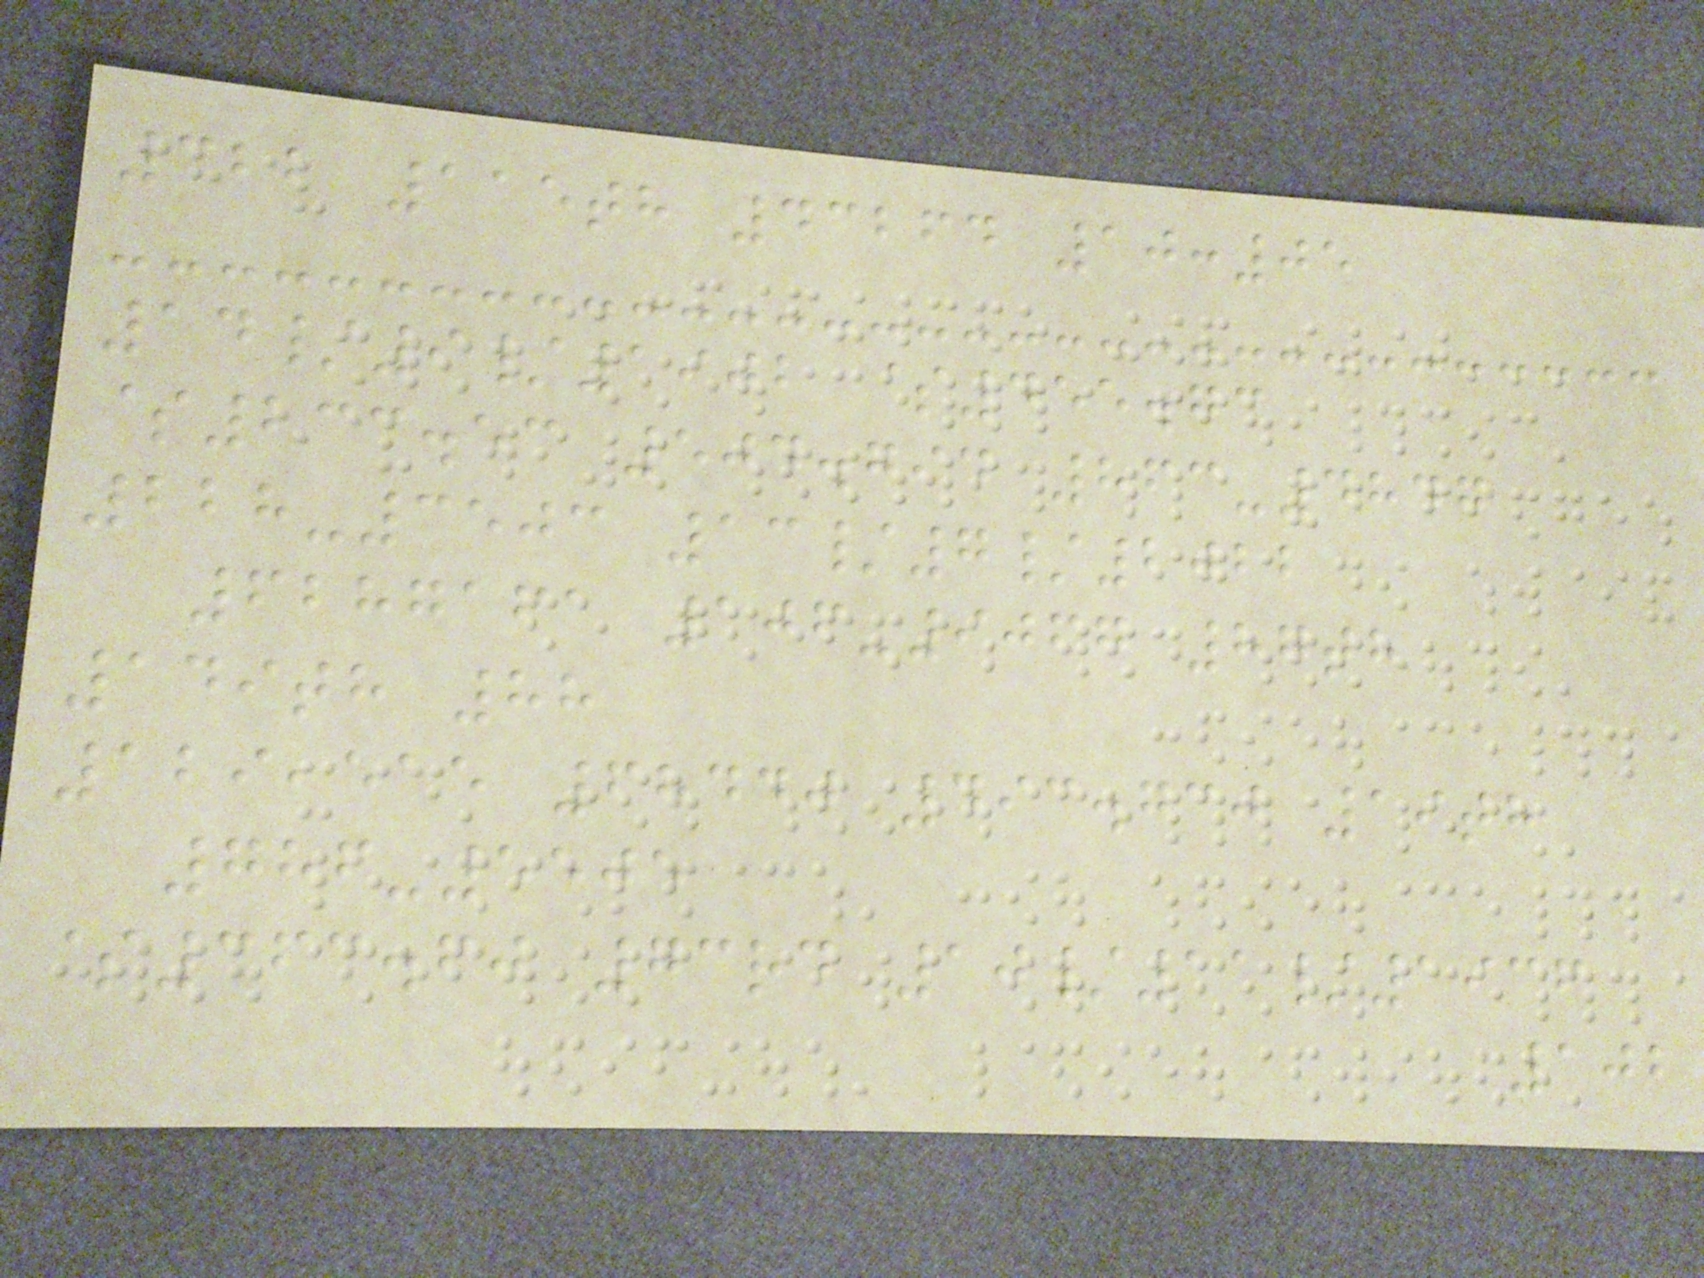322 115th 43264 10:05
14/9/1902 $455.73
$233.53 504.794 863-4847
228-3503 13/7/2022
6287161 106-9067 87th
149th 88
129,515 68440 493.730 19th
786-5505
$363.60 73rd 10/11/1936
102
